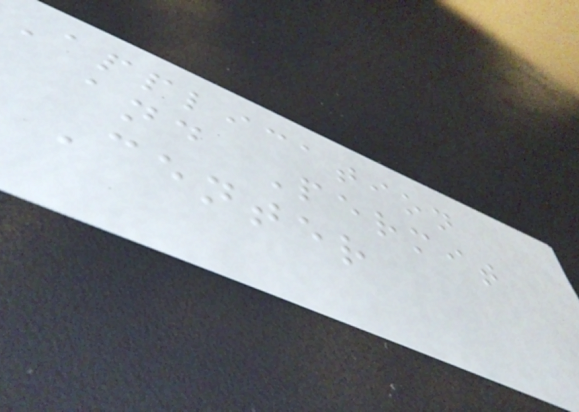Application
and Permit
Center
